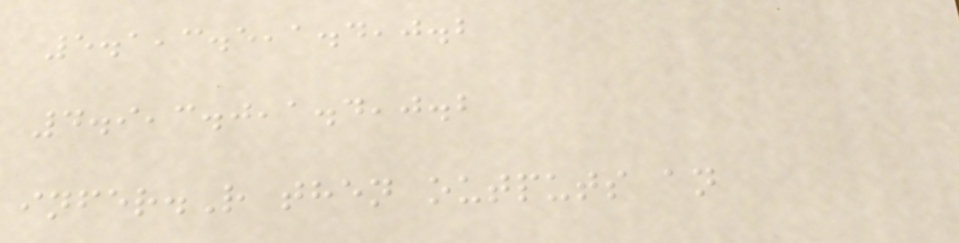5.1,3.5,1.4,0.2
4.9,3.0,1.4,0.2
infer.R then outputs an
